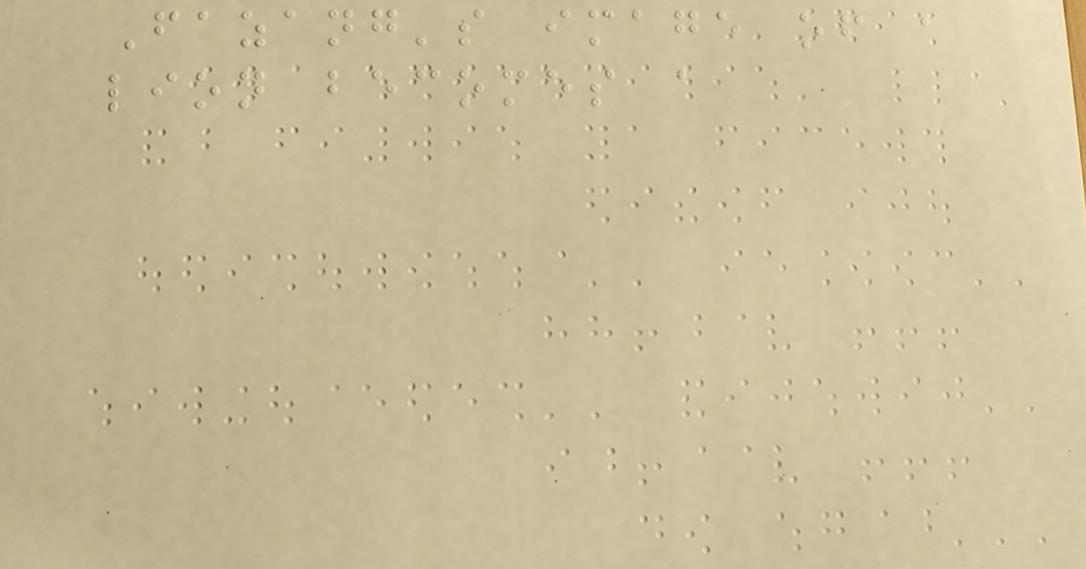Fazang's image of a
lion becomes a
